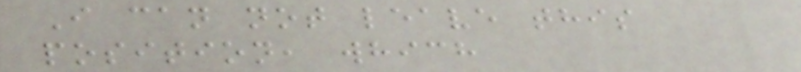I can not leave this
position, which
